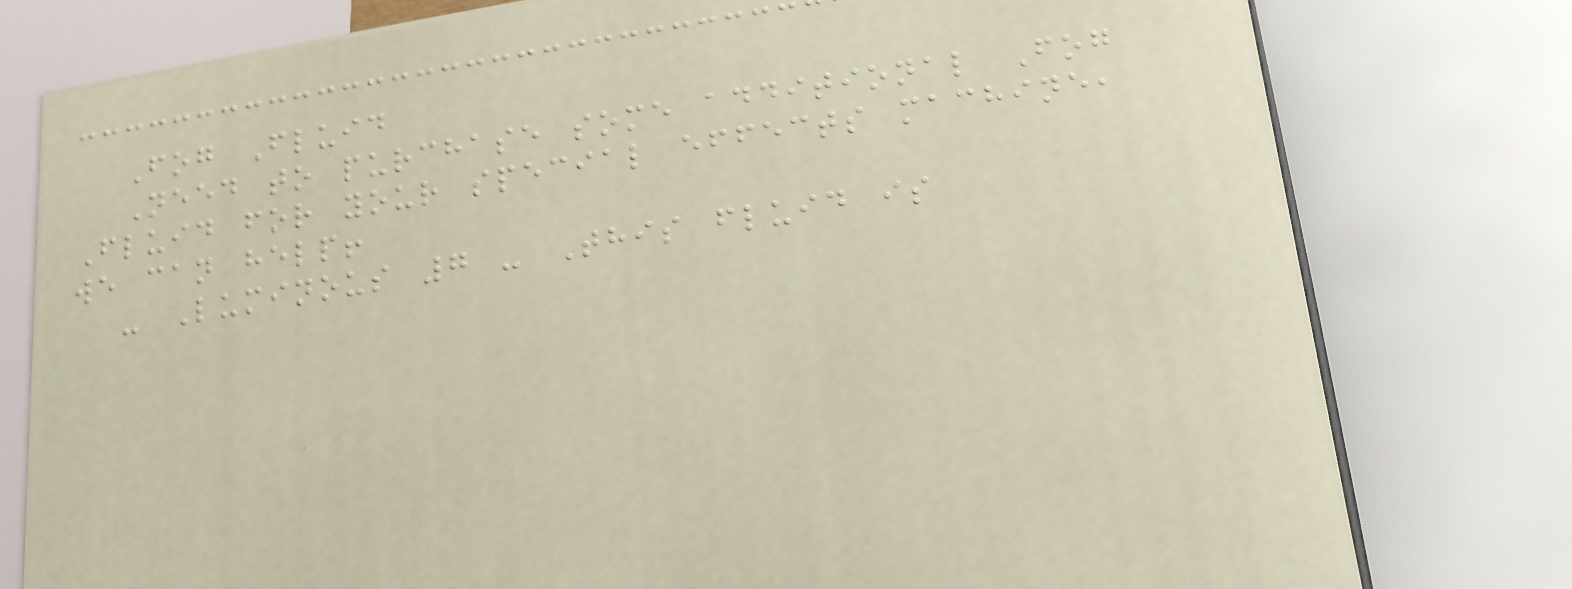Fog Fluid
Need to purchase some additional Fog
Fluid for your special effects machine,
we can help!
- Luminous 7 - This fluid is
